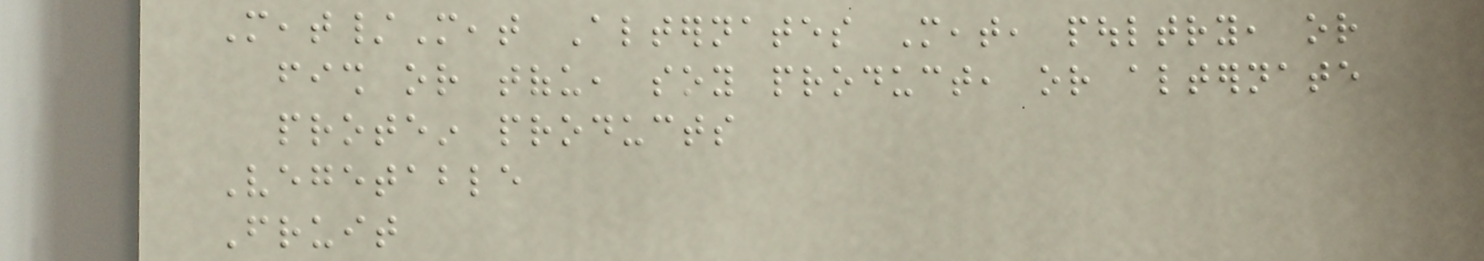Meat/Meat Alternates Meat, poultry, or
fish or tofu, soy product, or alternate
protein products
Vegetable
Fruit
